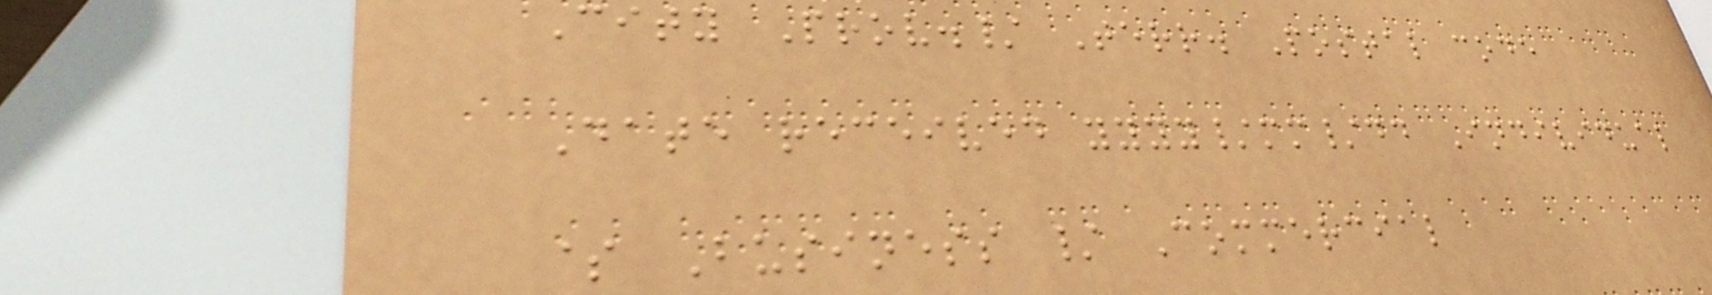City Prov./ Terr. Postal code
Date received yyyy/mm/dd Individual
$ Business / Commercial
